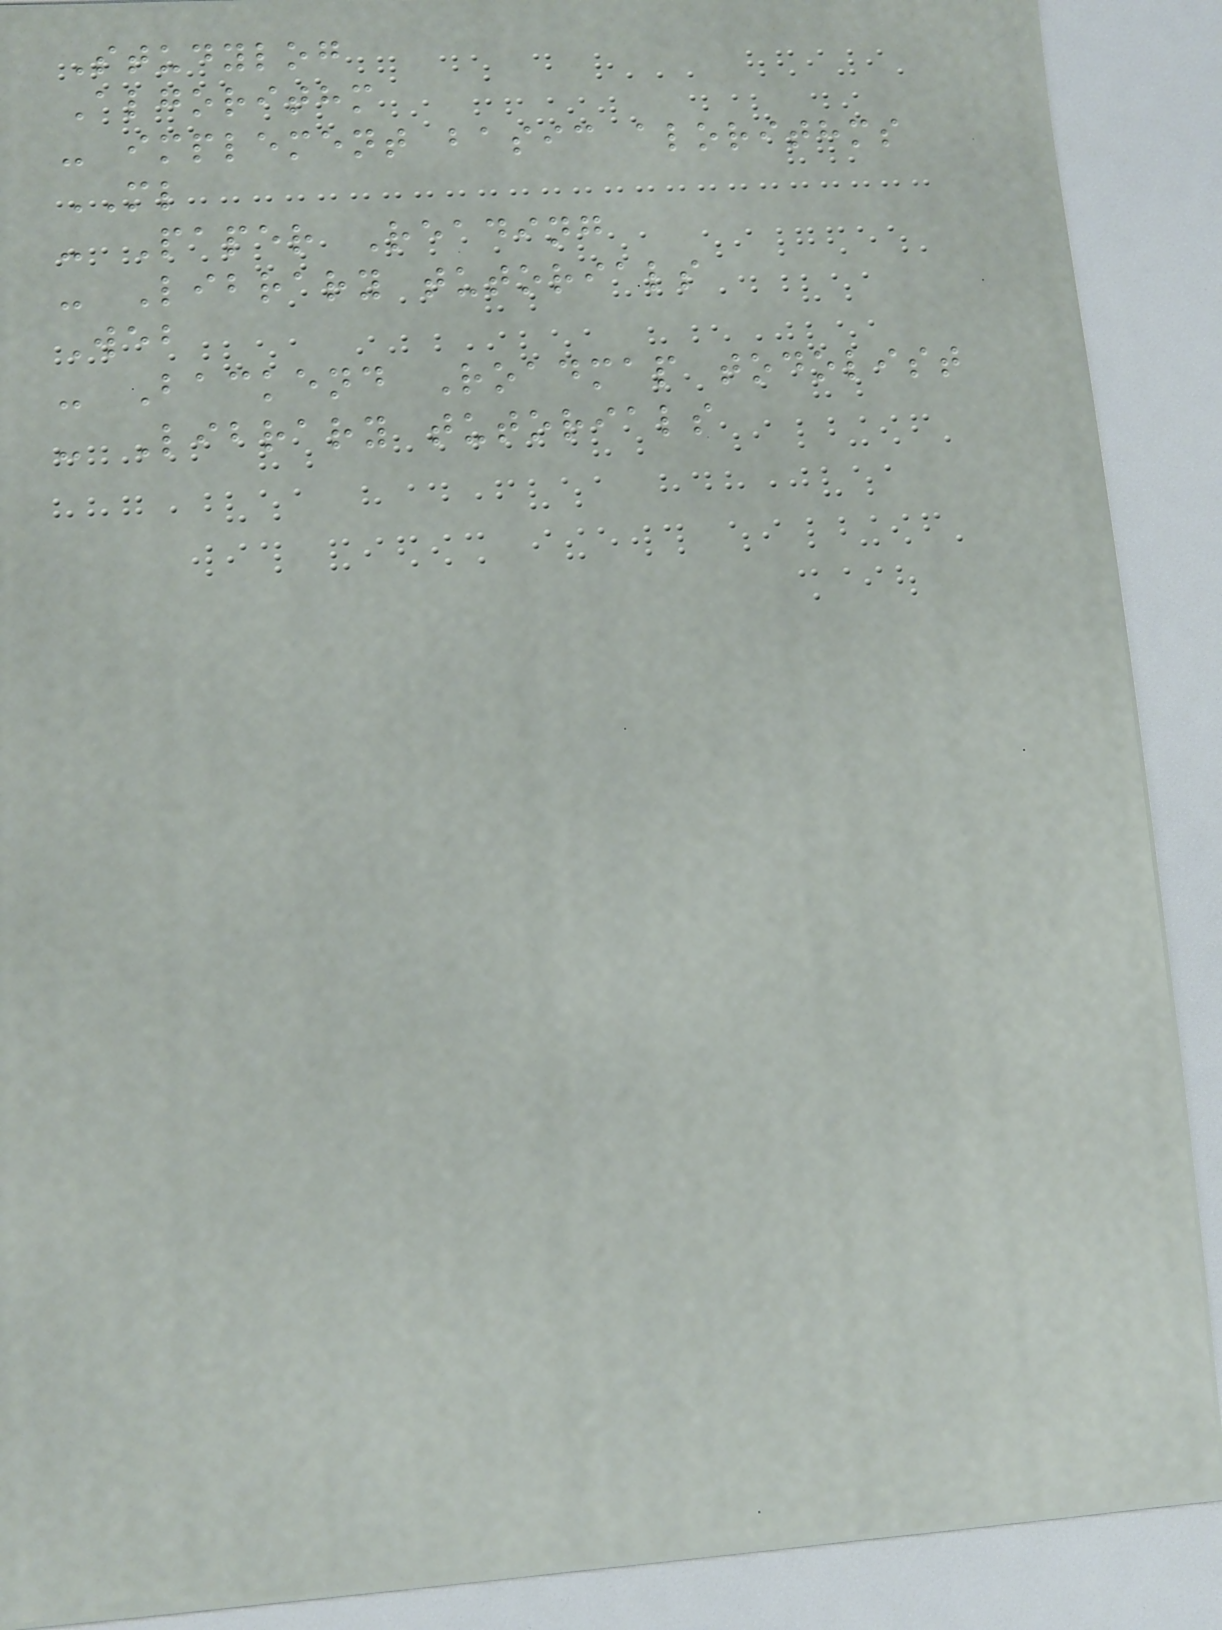Studylog
Algorithm
- implement basic alorithms
ML
- Paper Reading
- Library tutorials
Web
- Backend Roadmap todolist
- Library tutorials
